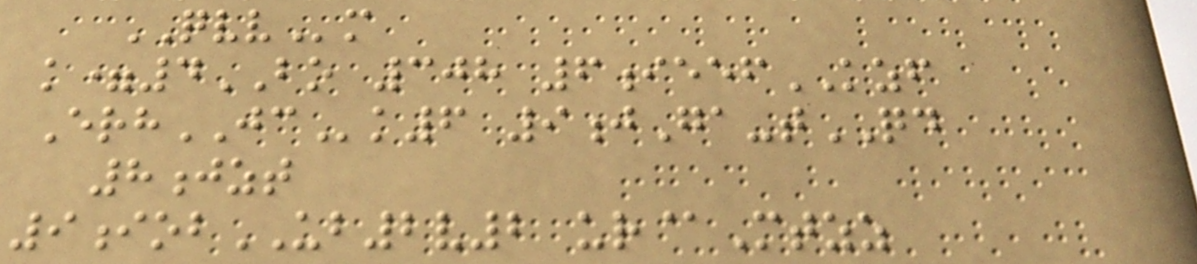QVVm
k=4BO 308 6ieefKZF
ErhJCk6 9jGa-tQD
8jzt
9iobUB2v2 ur@Mtzz
